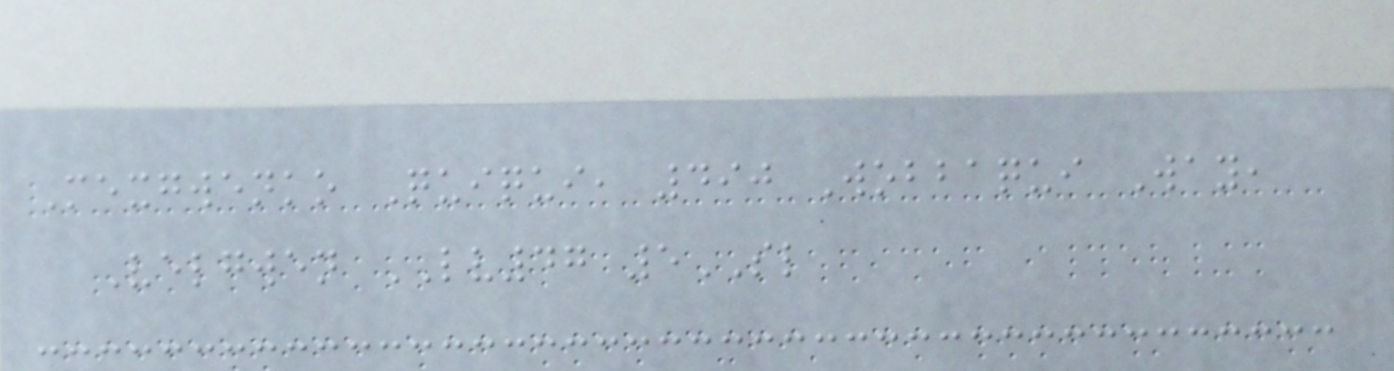Mexgwenko Quiqui, 490 Wobbaqui Way,
Velgwen LV47 5SL
